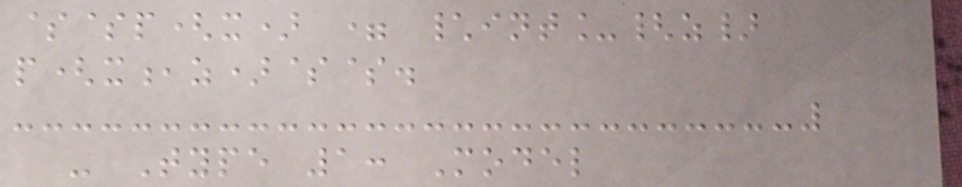$$p(x) = \int_{z}
p(x,z)$$.
- Type 1: Model
